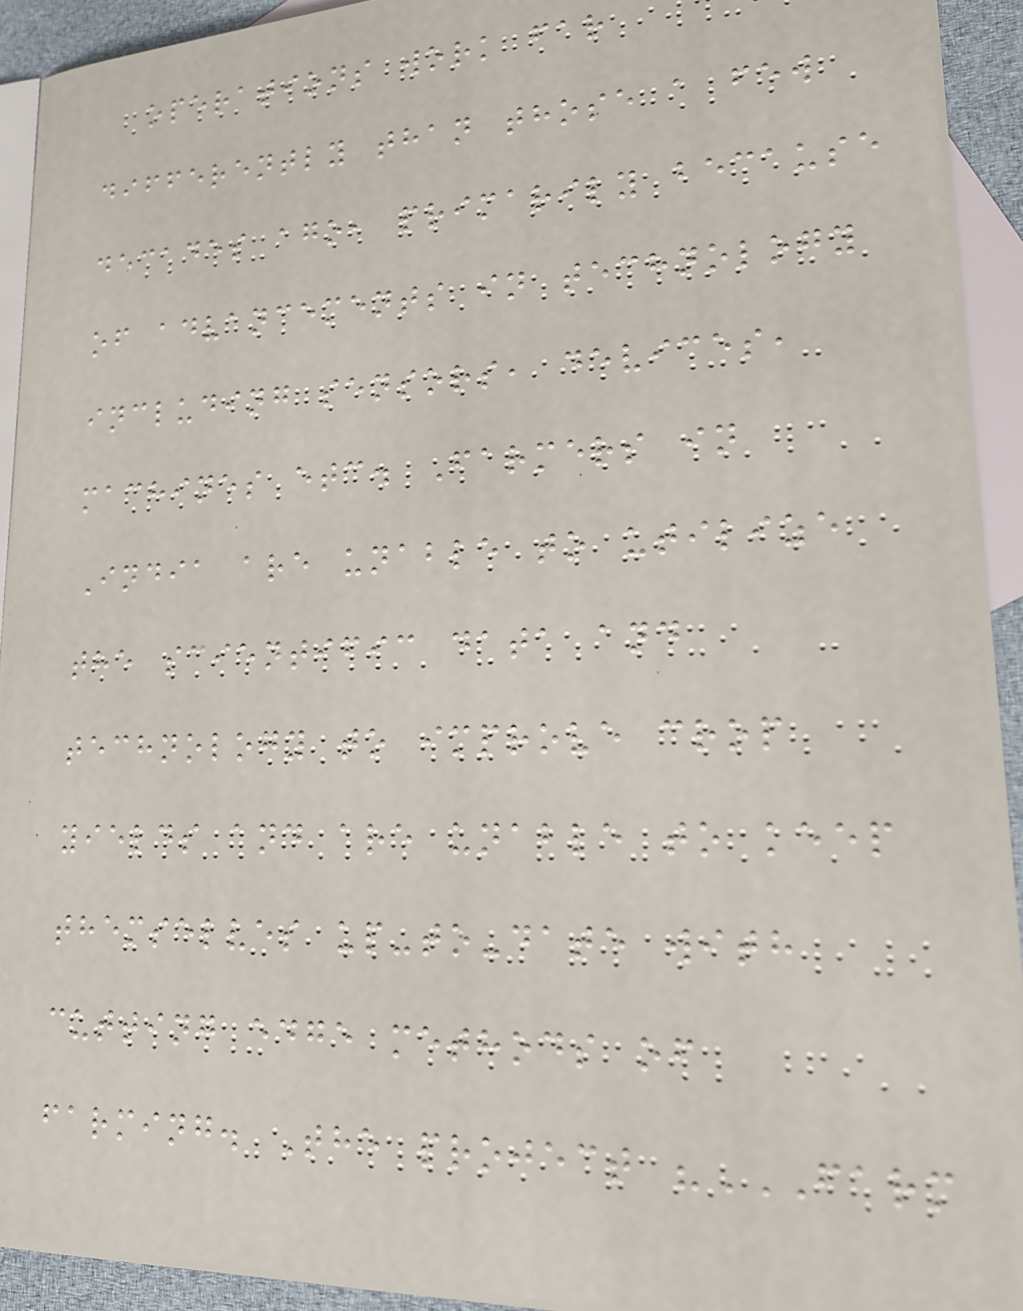operations work far
differently than those a few
decades ago, primarily because
of advancements in technology
including sensors, devices,
machines etc. Farmers in
India are unable to utilize
the scientific data and
technology to improve crop
yields and are unable to keep
themselves up-to-date with
cutting edge methods of
farming. The project "FARM
